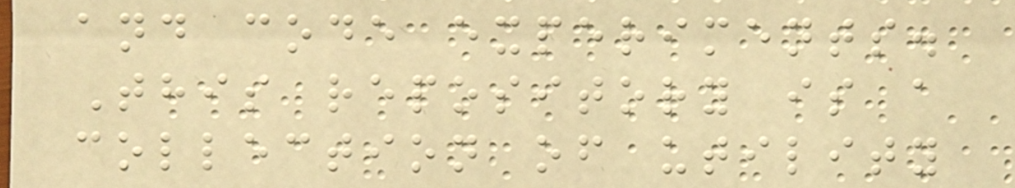and code experiments.
This repository is a
collection of utility
